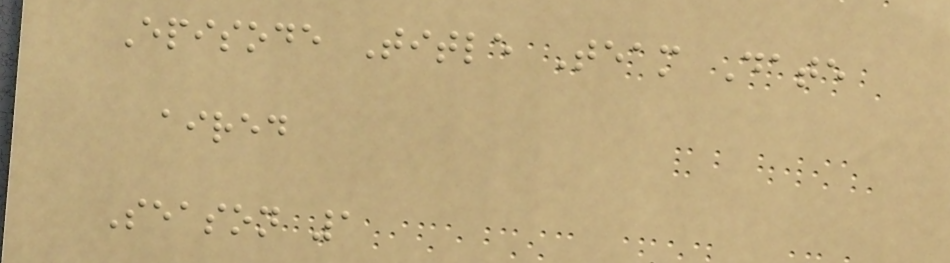Episode Title Team Date
aired
Season 1
